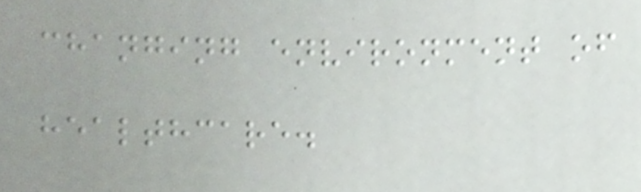changing environment of
healthcare.
